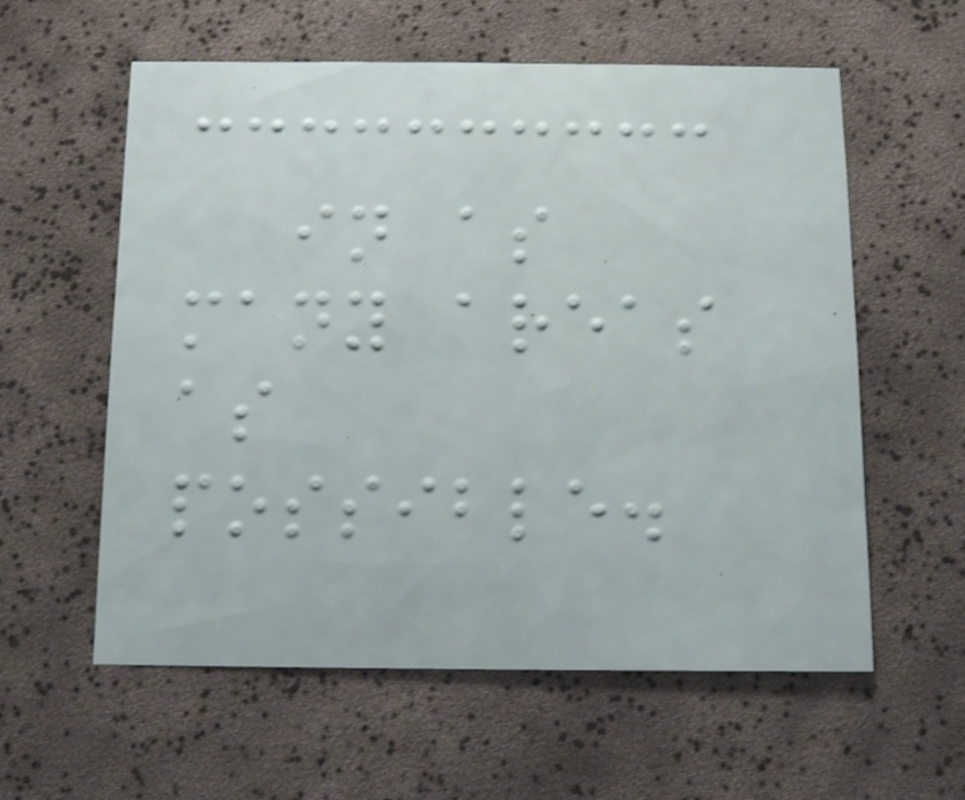in as
many areas
as
possible.
